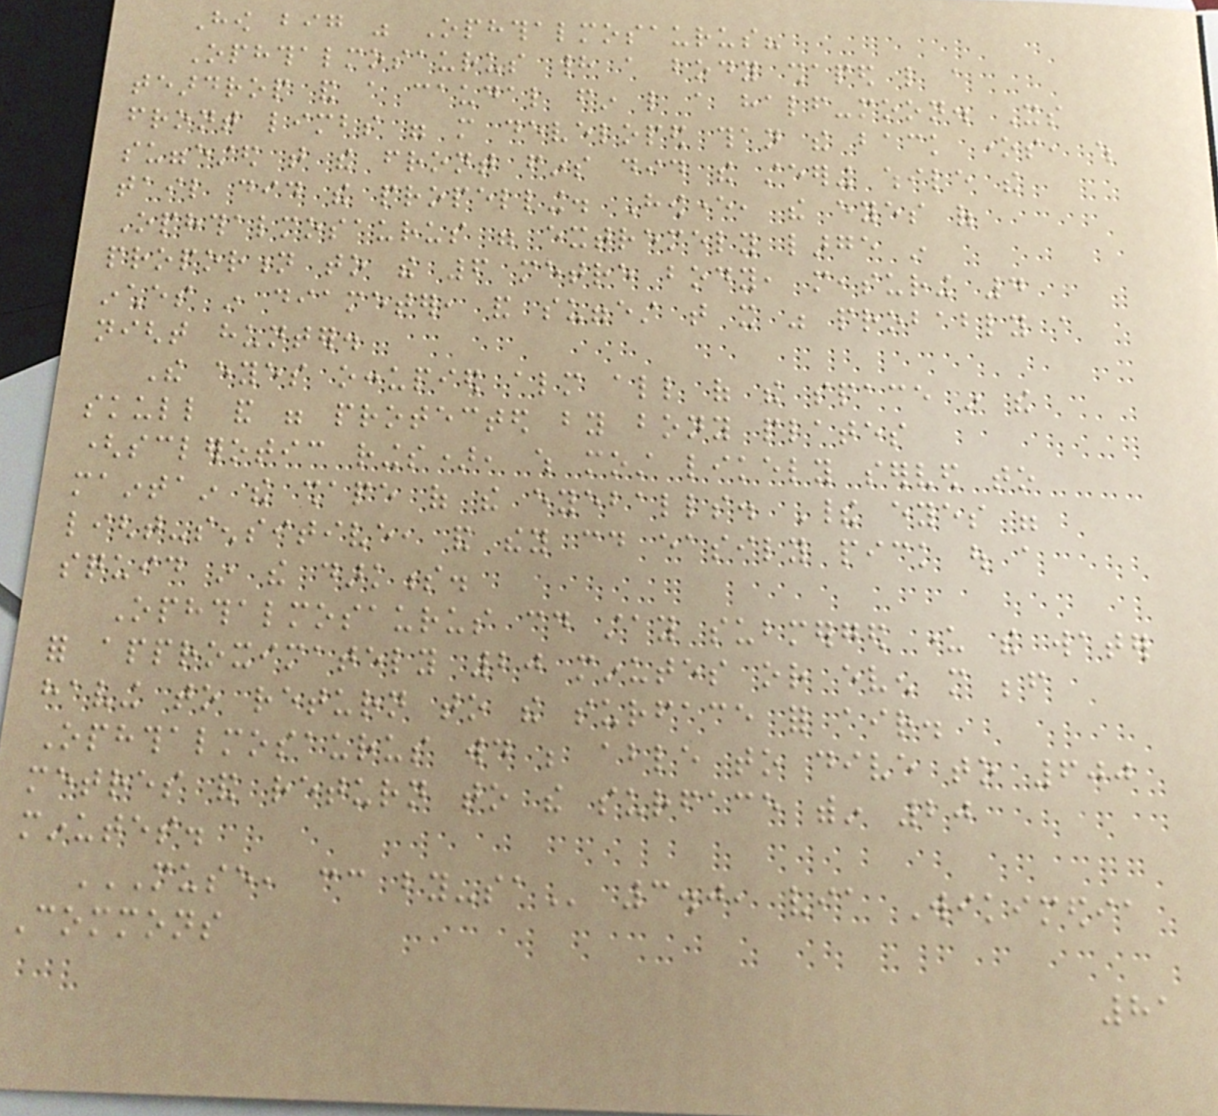How big was Ophthalmosaurus?
Ophthalmosaurus had a body shaped like a
teardrop and a caudal fin like a half-moon. Its
front limbs were more developed than the back ones, which
suggested that the front fins did the steering while the
tail did the propelling. However, the eyes of
Ophthalmosaurus were extremely large in
proportion to the 6 metre body, measuring 4
inches in diameter, and suggest that it was probably a
night hunter.
The eyes occupied almost all of the space in the
skull and were protected by bony plates
(sclerotic rings), which most likely served to
maintain the shape of the eyeballs. Their eyes were
light-sensitive, and they could easily pick out a
squid in the darkness.
Ophthalmosaurus could stay submerged under the water
for approximately 20 minutes or even more before
having to return to the surface for air.
Ophthalmosaurus would be able to dive to 600
metres and return to the surface within 20
minutes.
MUSE, CC BY-SA 3.0, via Wikimedia
Commons
81
